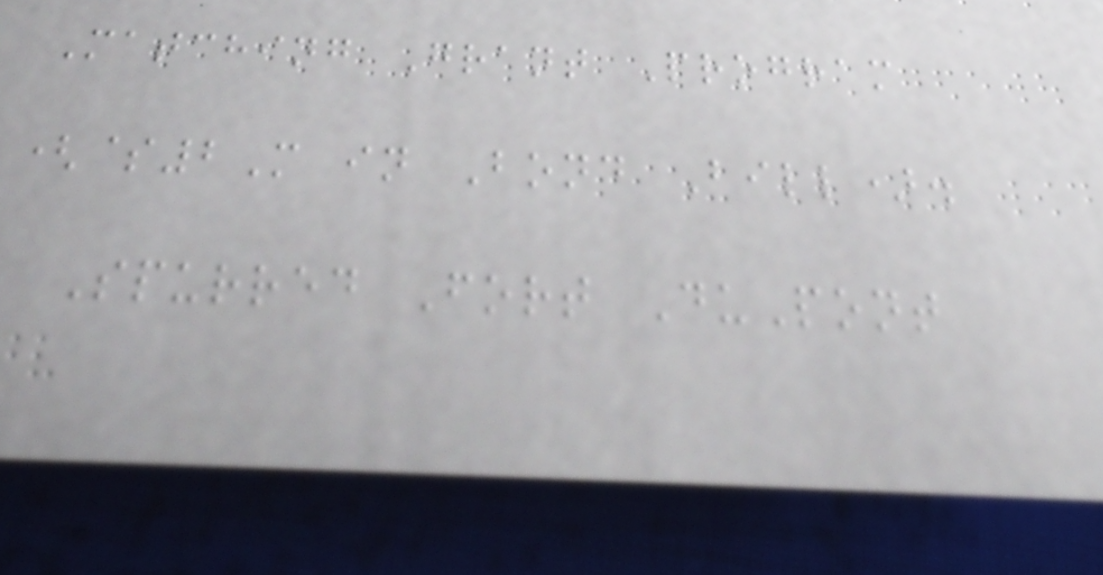Matching Grant Program
($2M in Bond Bill).
Spurred Fort DuPont
